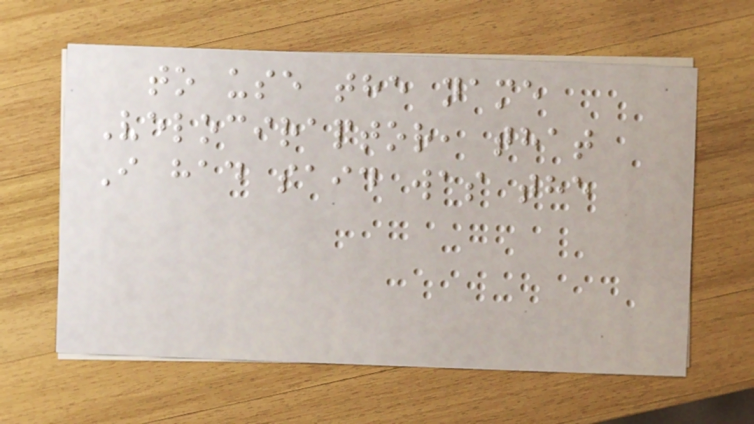to use the name
Velociraptor, that
I had said was the
